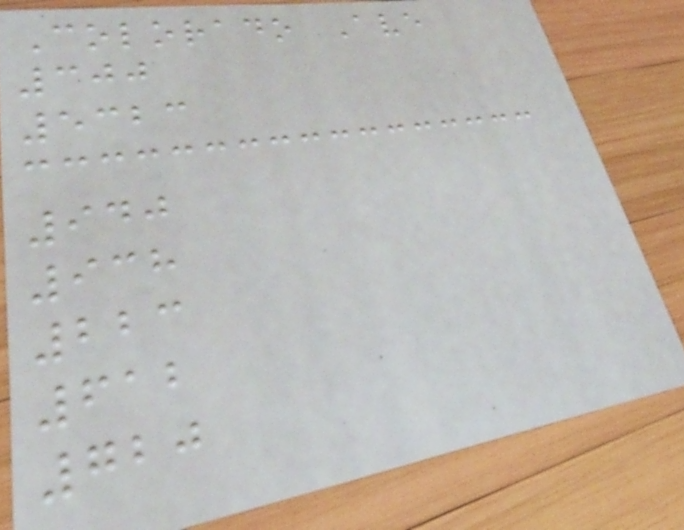Colorado Ave
300
5323
940
938
223
612
720
